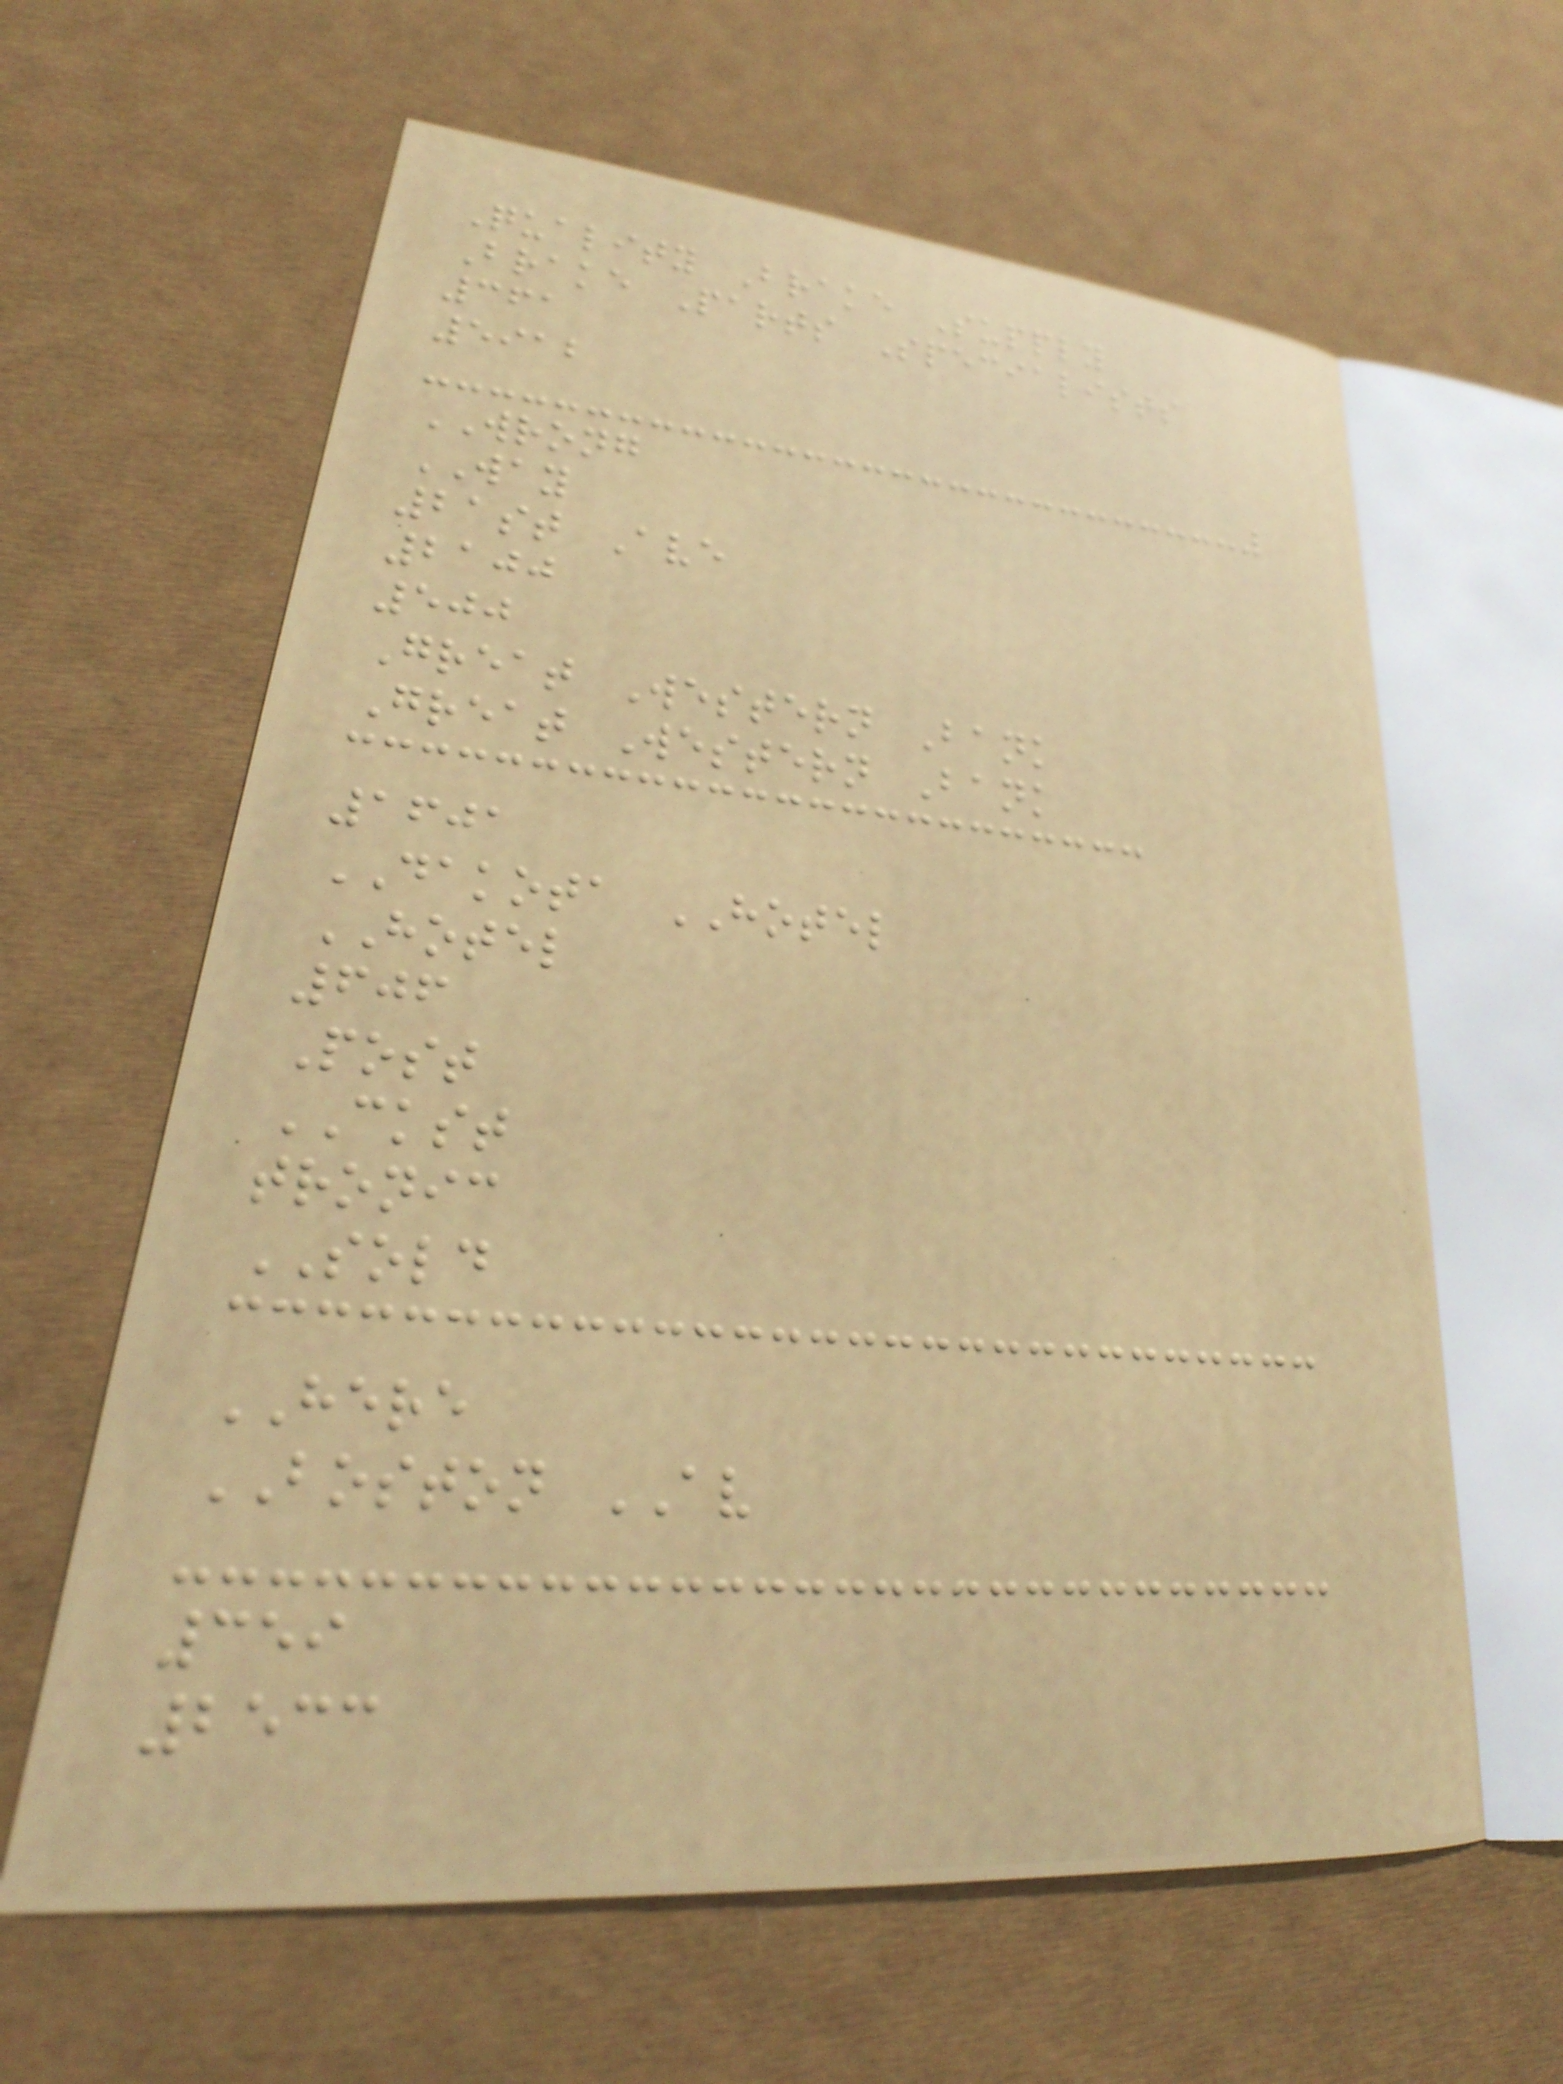Quality Brake Supply
Brake Parts Specialists
361
5912
WRONG
WAY
21st Ave
2100
500
Great Western Bank
Great Western Bank
1601
DAKOTA HOTEL
HOTEL
606
Post
CKST
tronic
SOLD
HERE
BOSTON AV
359
2533
